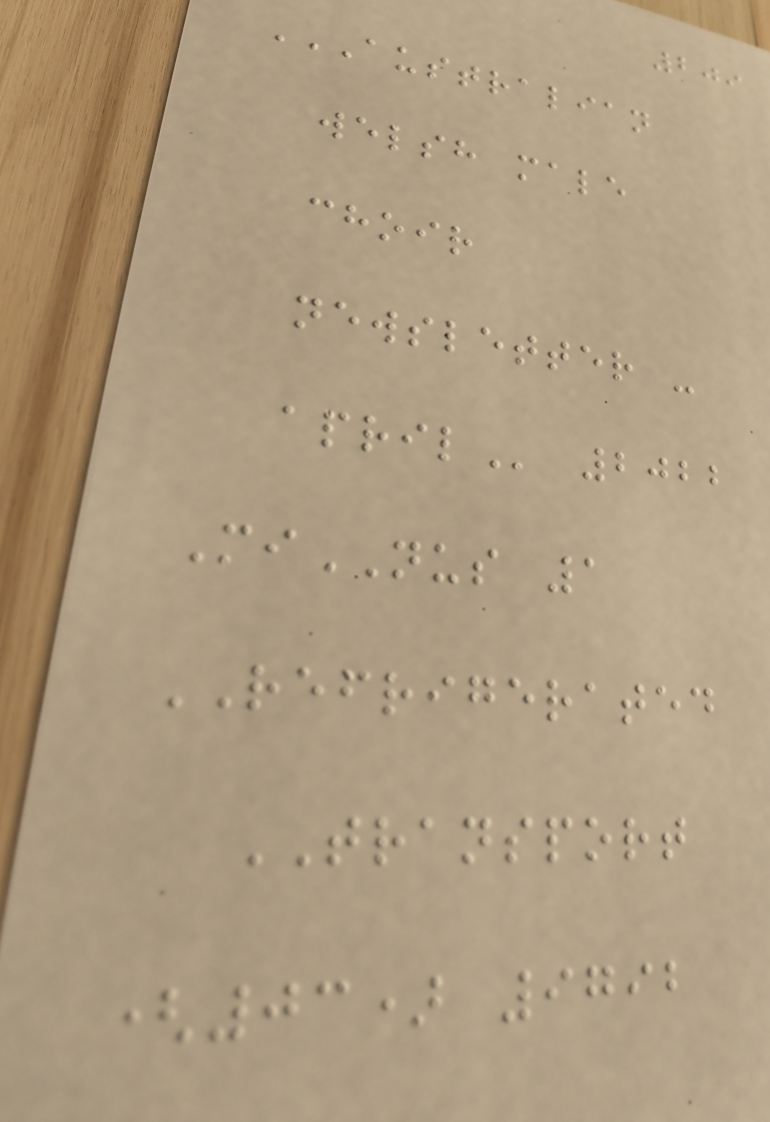209
AUSTRALIAN
WELSH MALE
CHOIR
NEWSLETTER -
APRIL 2022
MiNUS 1
REFRIGERATED
TRANSPORT
(03) 9792
